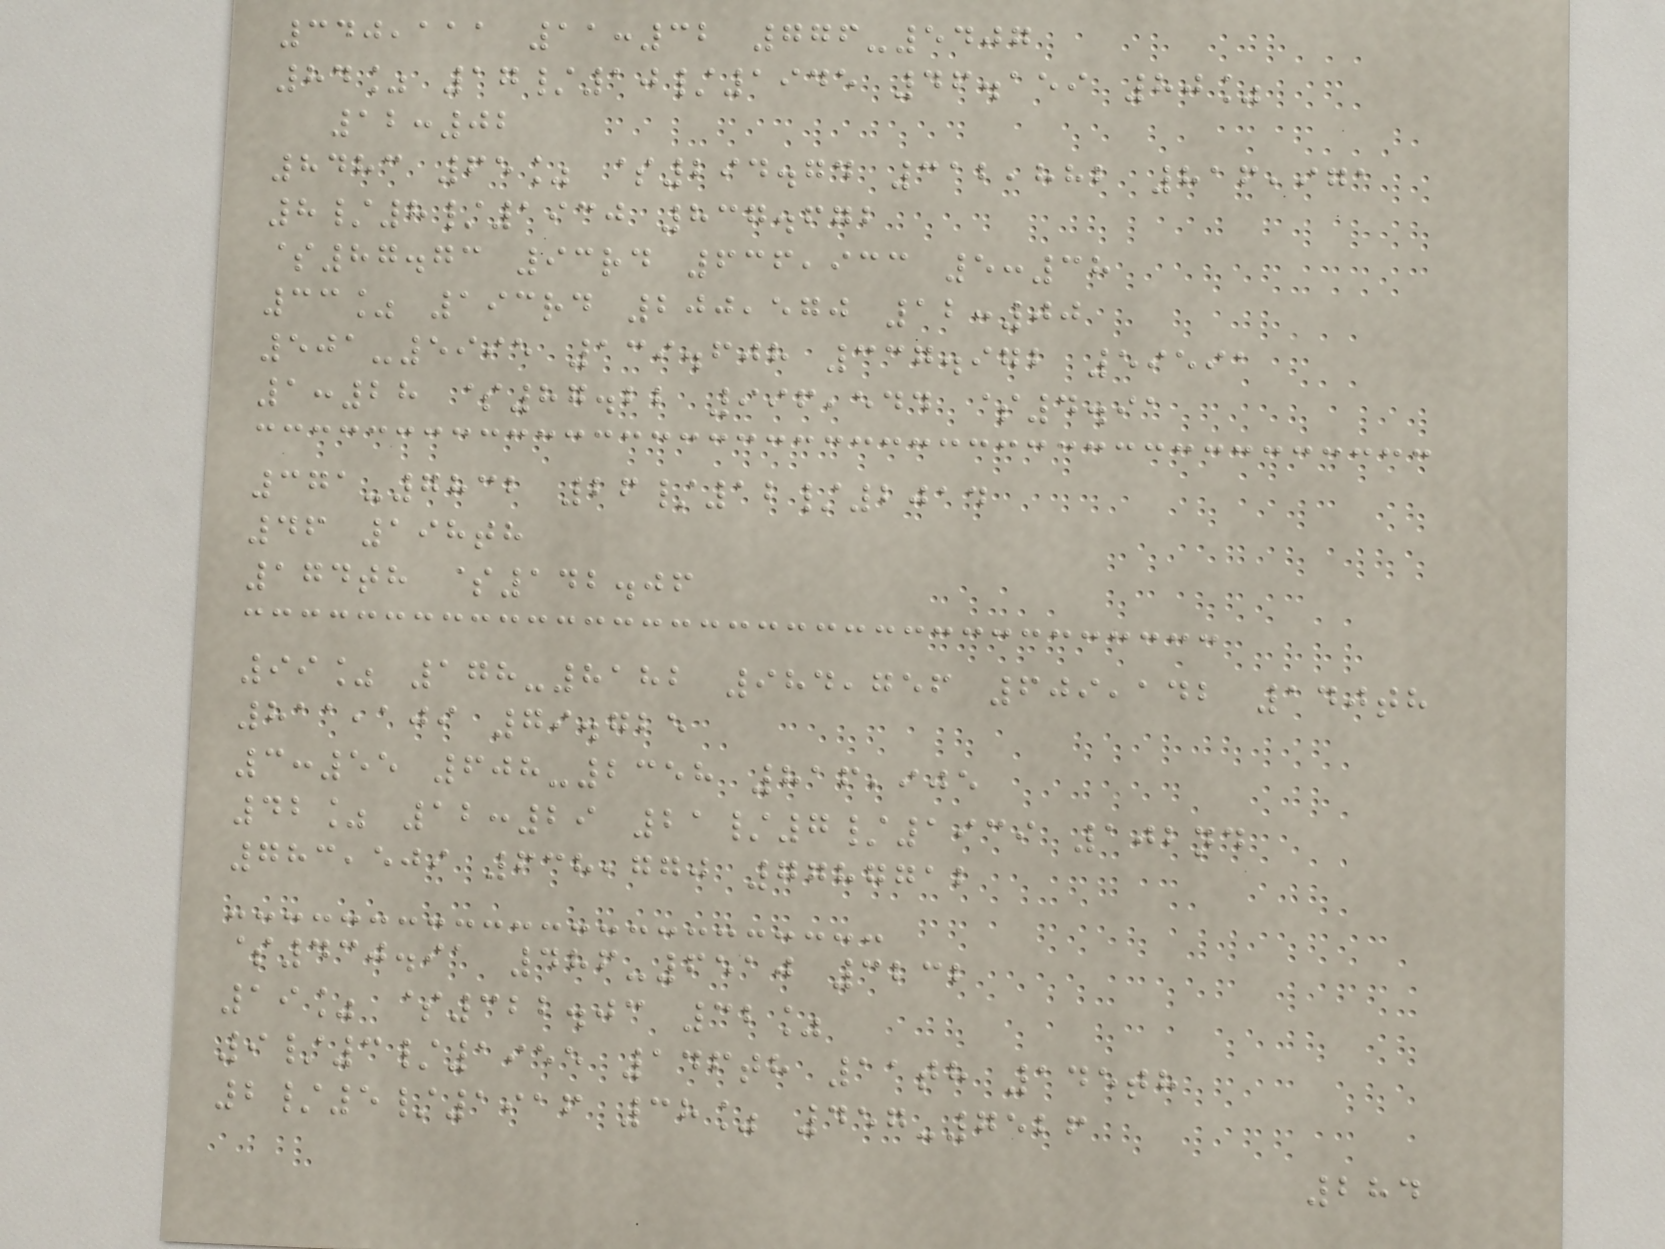340,111 11:32 776-5407
84% 17/10/1945 46.159 80%
12:02
8483 65% $294.74 312,882 816,971
8/8/1930 837.672
$87.73 93rd 636,933 5:38
33% 193rd 200,570 12:00
501-5995 139.608 337.972 59591
1:28 $87.22 996,544 $4.91
371-7832 26/12/2014
46 198th
174th $142.06
99% 178-8182 984,756 609,142 140th
811,109 79.725
3:55 608-2358 816,905
42% 12:29 21/7/1939 102nd
783,509 638,770 7787712
$430.91 486-6510 3232
19% $322.03 32%
9/3/1955 146th 11th 145th
2/5/1916 38% 457-7526
284
